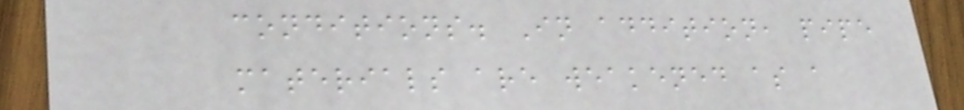conditions. In addition, pipe
materials are weakened as a
